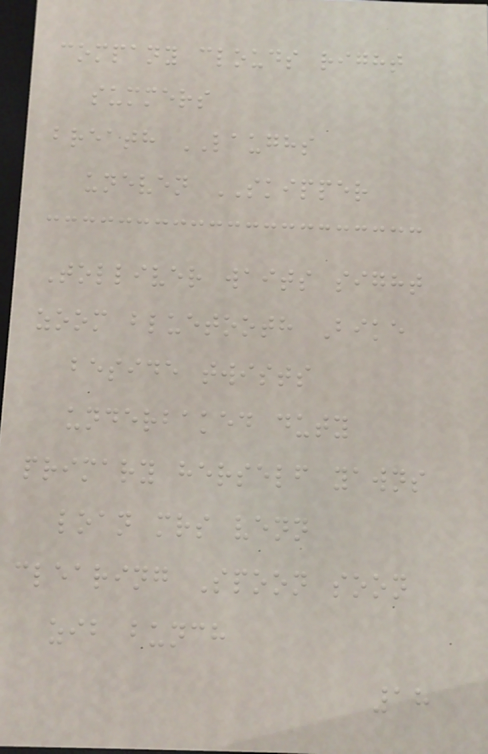company clouds right
summers
breath LAUGHS
uneven SKIPPER
Tolliver waits sight
zoom bluetooth Bike
beside twists
underbaked duty
primary herself yawns
loan mrs venn
clearing Spoon soon
zib bunch
18
